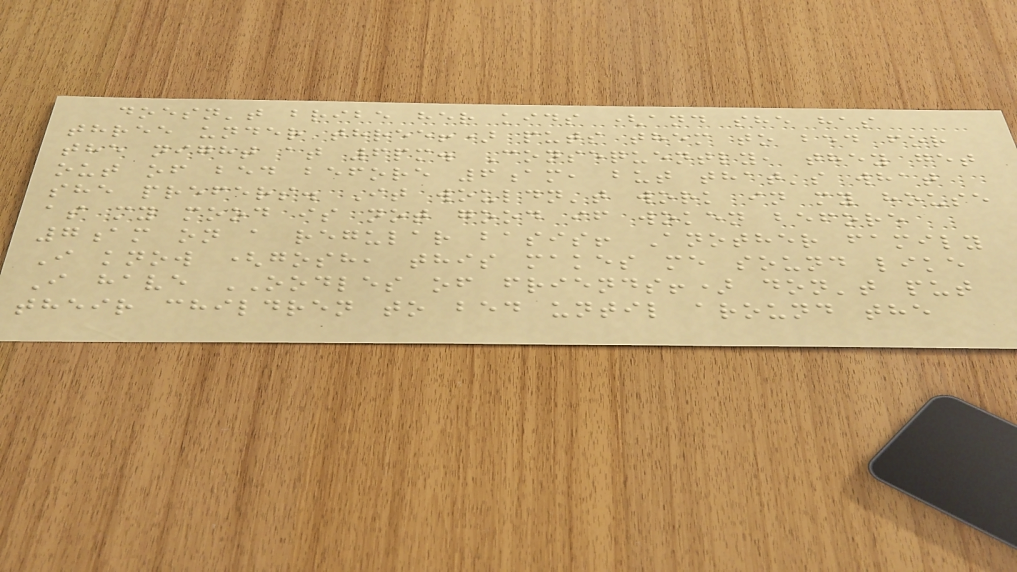doesn't bribe her kids (and she has
three under three!) puts them to bed for
the night at 6pm. Consequently, they get
out of bed before 6am, but that's what
she prefers. It wouldn't work in my house
as my mood is not good if woken before
7am on a regular basis! Another family
I know (gosh, this makes me sound like
I have OODLES of friends!) don't put
their children to bed until around the
